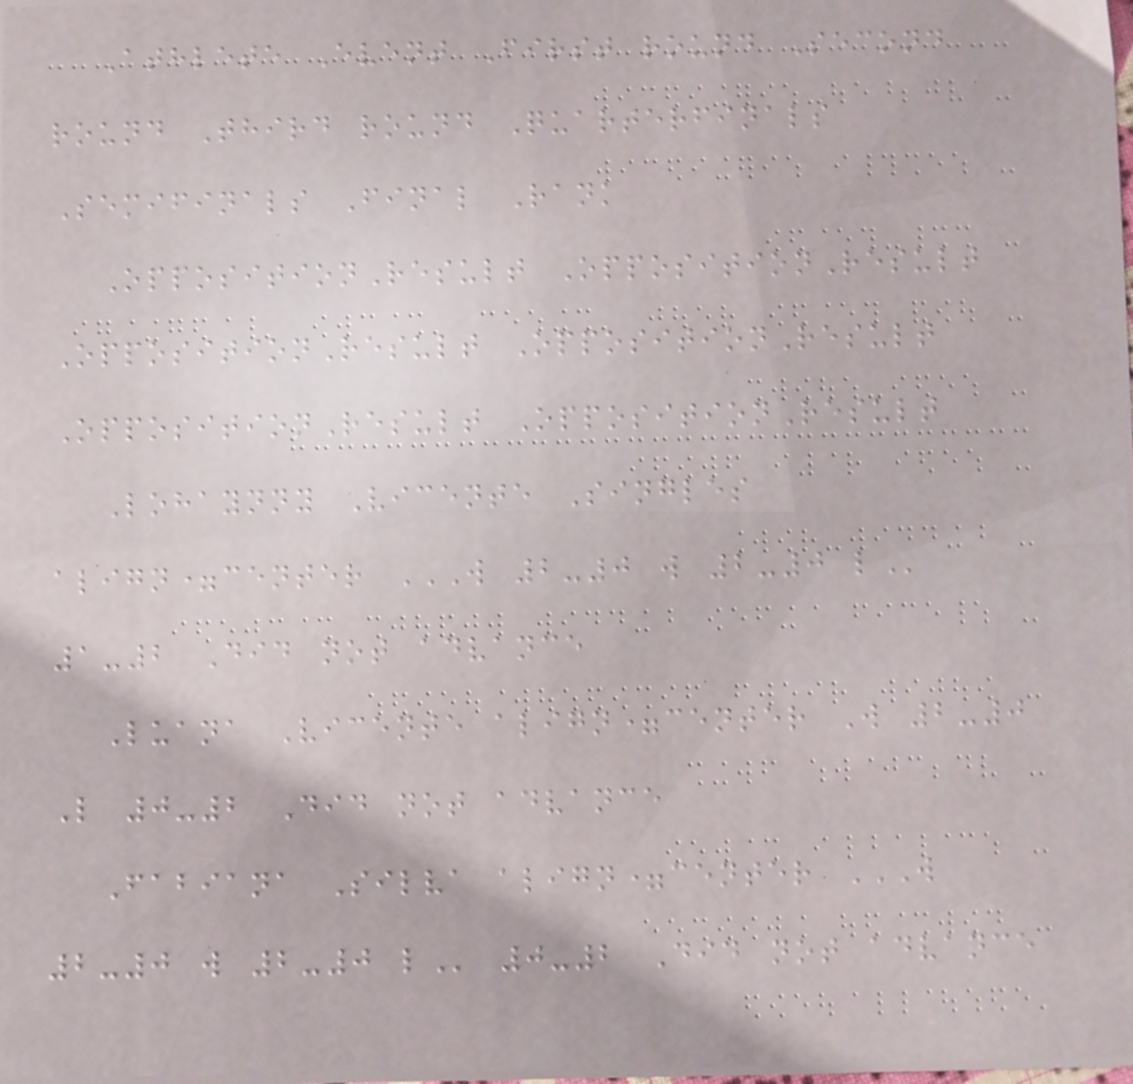Athlete Event First round Second
round Third round Quarterfinals
Semifinals Final Rank
OppositionResult OppositionResult
OppositionResult OppositionResult
OppositionResult OppositionResult
Lohaynny Vicente Singles
align=center W 2-0 W 2-0 L
1-2 Did not advance
Luana Vicente align=center W 2-0
L 0-2 Did not advance
Fabiana Silva align=center W
2-0 W 2-0 L 0-2 Did not advance
